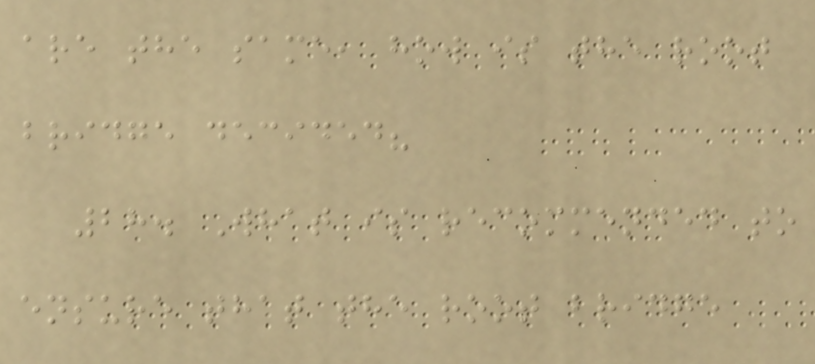are the same, how is the root
bridge decided?
28. What is recommended to
ensure that the root bridge
